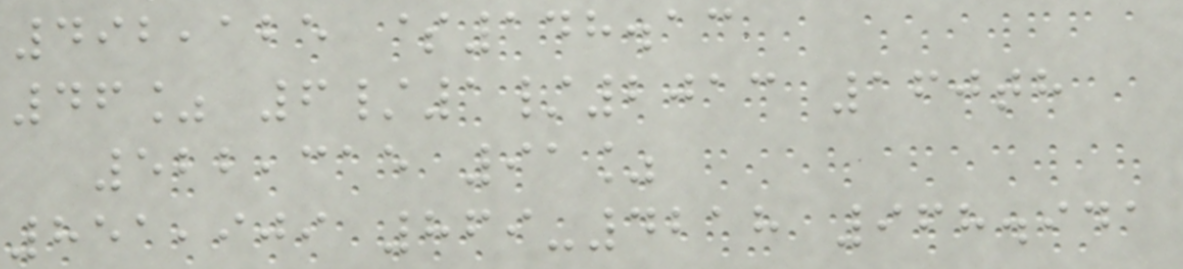492,125 $148.13
46% 6/1/2013 160th
522,315 91%
851,909 869-4218 968.941
